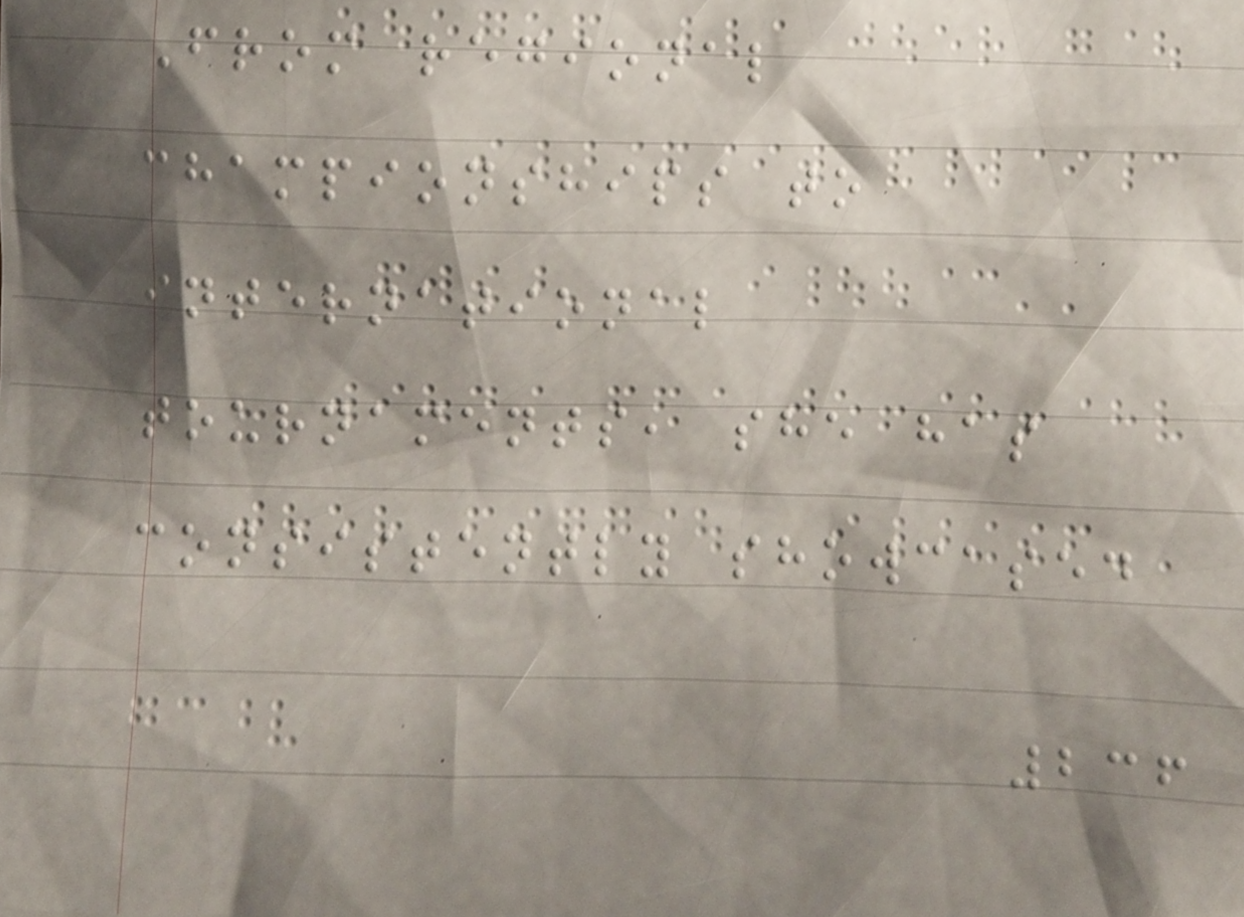From regional
championships to
international
tournaments, she has
consistently showcased
236
